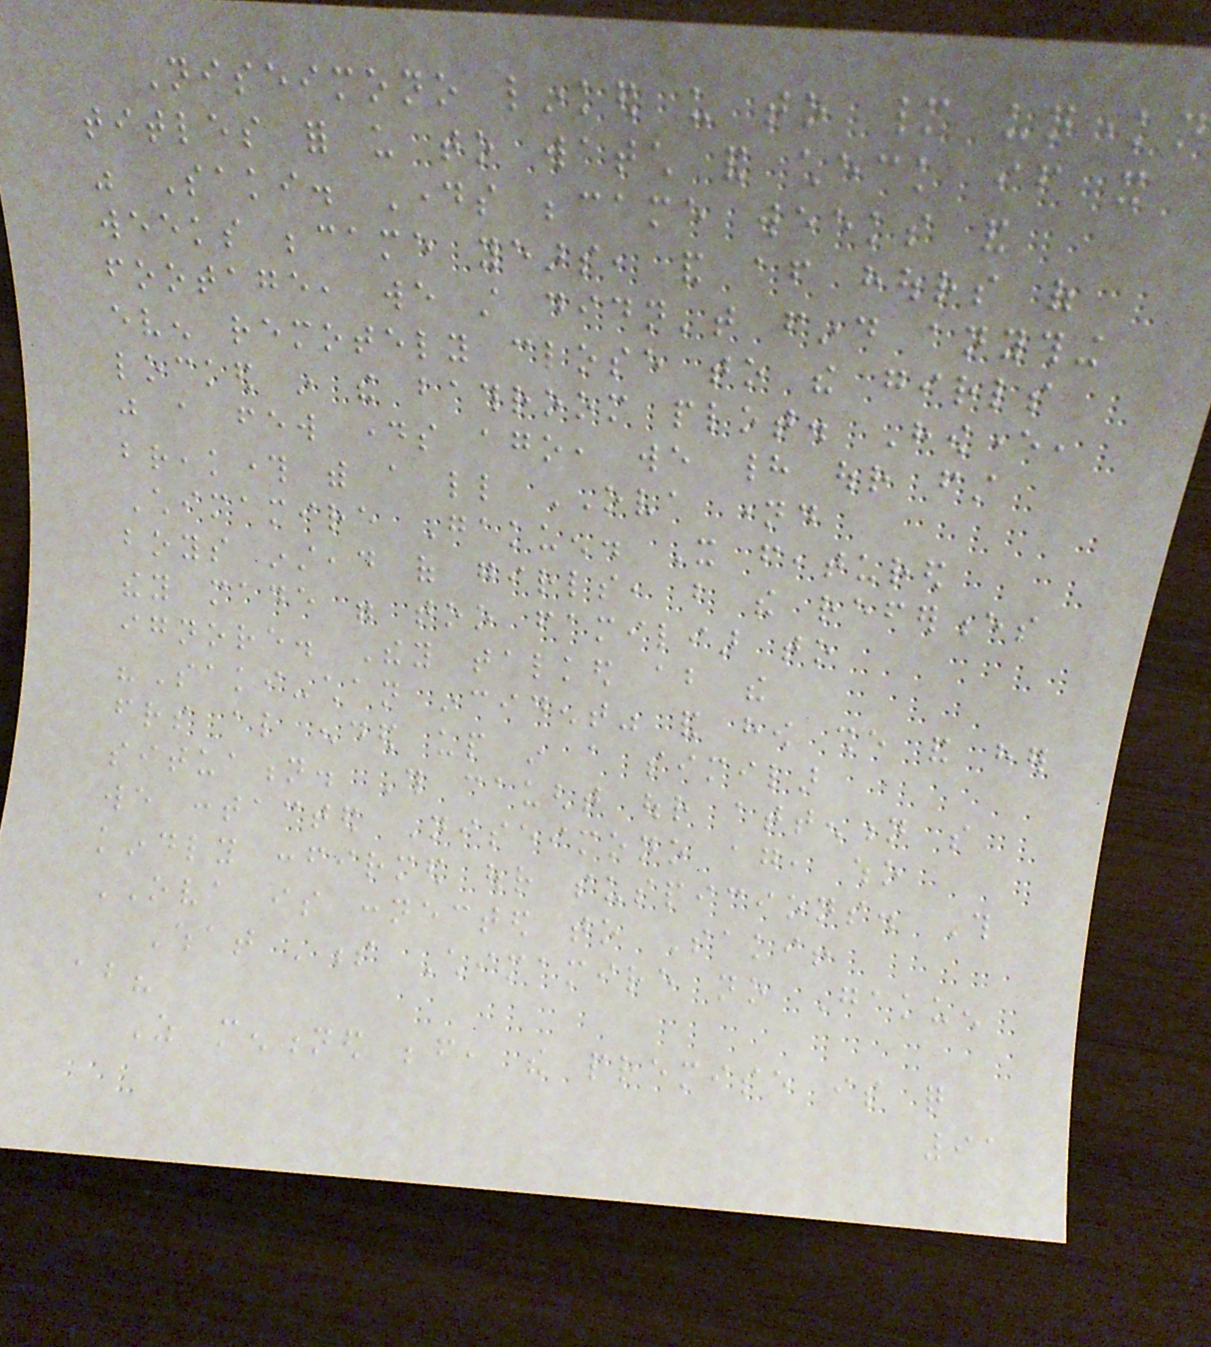Niseimono linked us to many unknown
titles for us to watch and check if it
was Saki. Days became weeks and
weeks became years, and after hours of
footage, we still didn't find anything
even remotely close to the girls
locked in the bathroom plot. However,
just a few days ago, we had our first
breakthrough with a little OVA named
Chimamire Gakuen. It featured
boys instead of girls, but the references
they made were too familiar to
ignore. They talked about the
"Saki-chan incident" and how she and her
friends also ended up in a similar
situation. This caught our attention so
we contacted Niseimono again, who
kindly confirmed our suspicions. This
OVA is connected to Saki!
What 's Chimamire no Gakuen
about?
As mentioned before, the premise is quite
91
